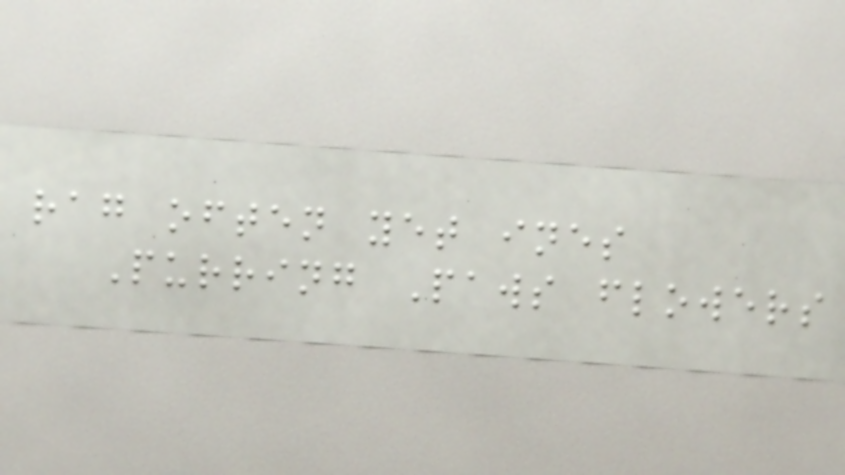rag often yet ines
Purring Paws flowers
